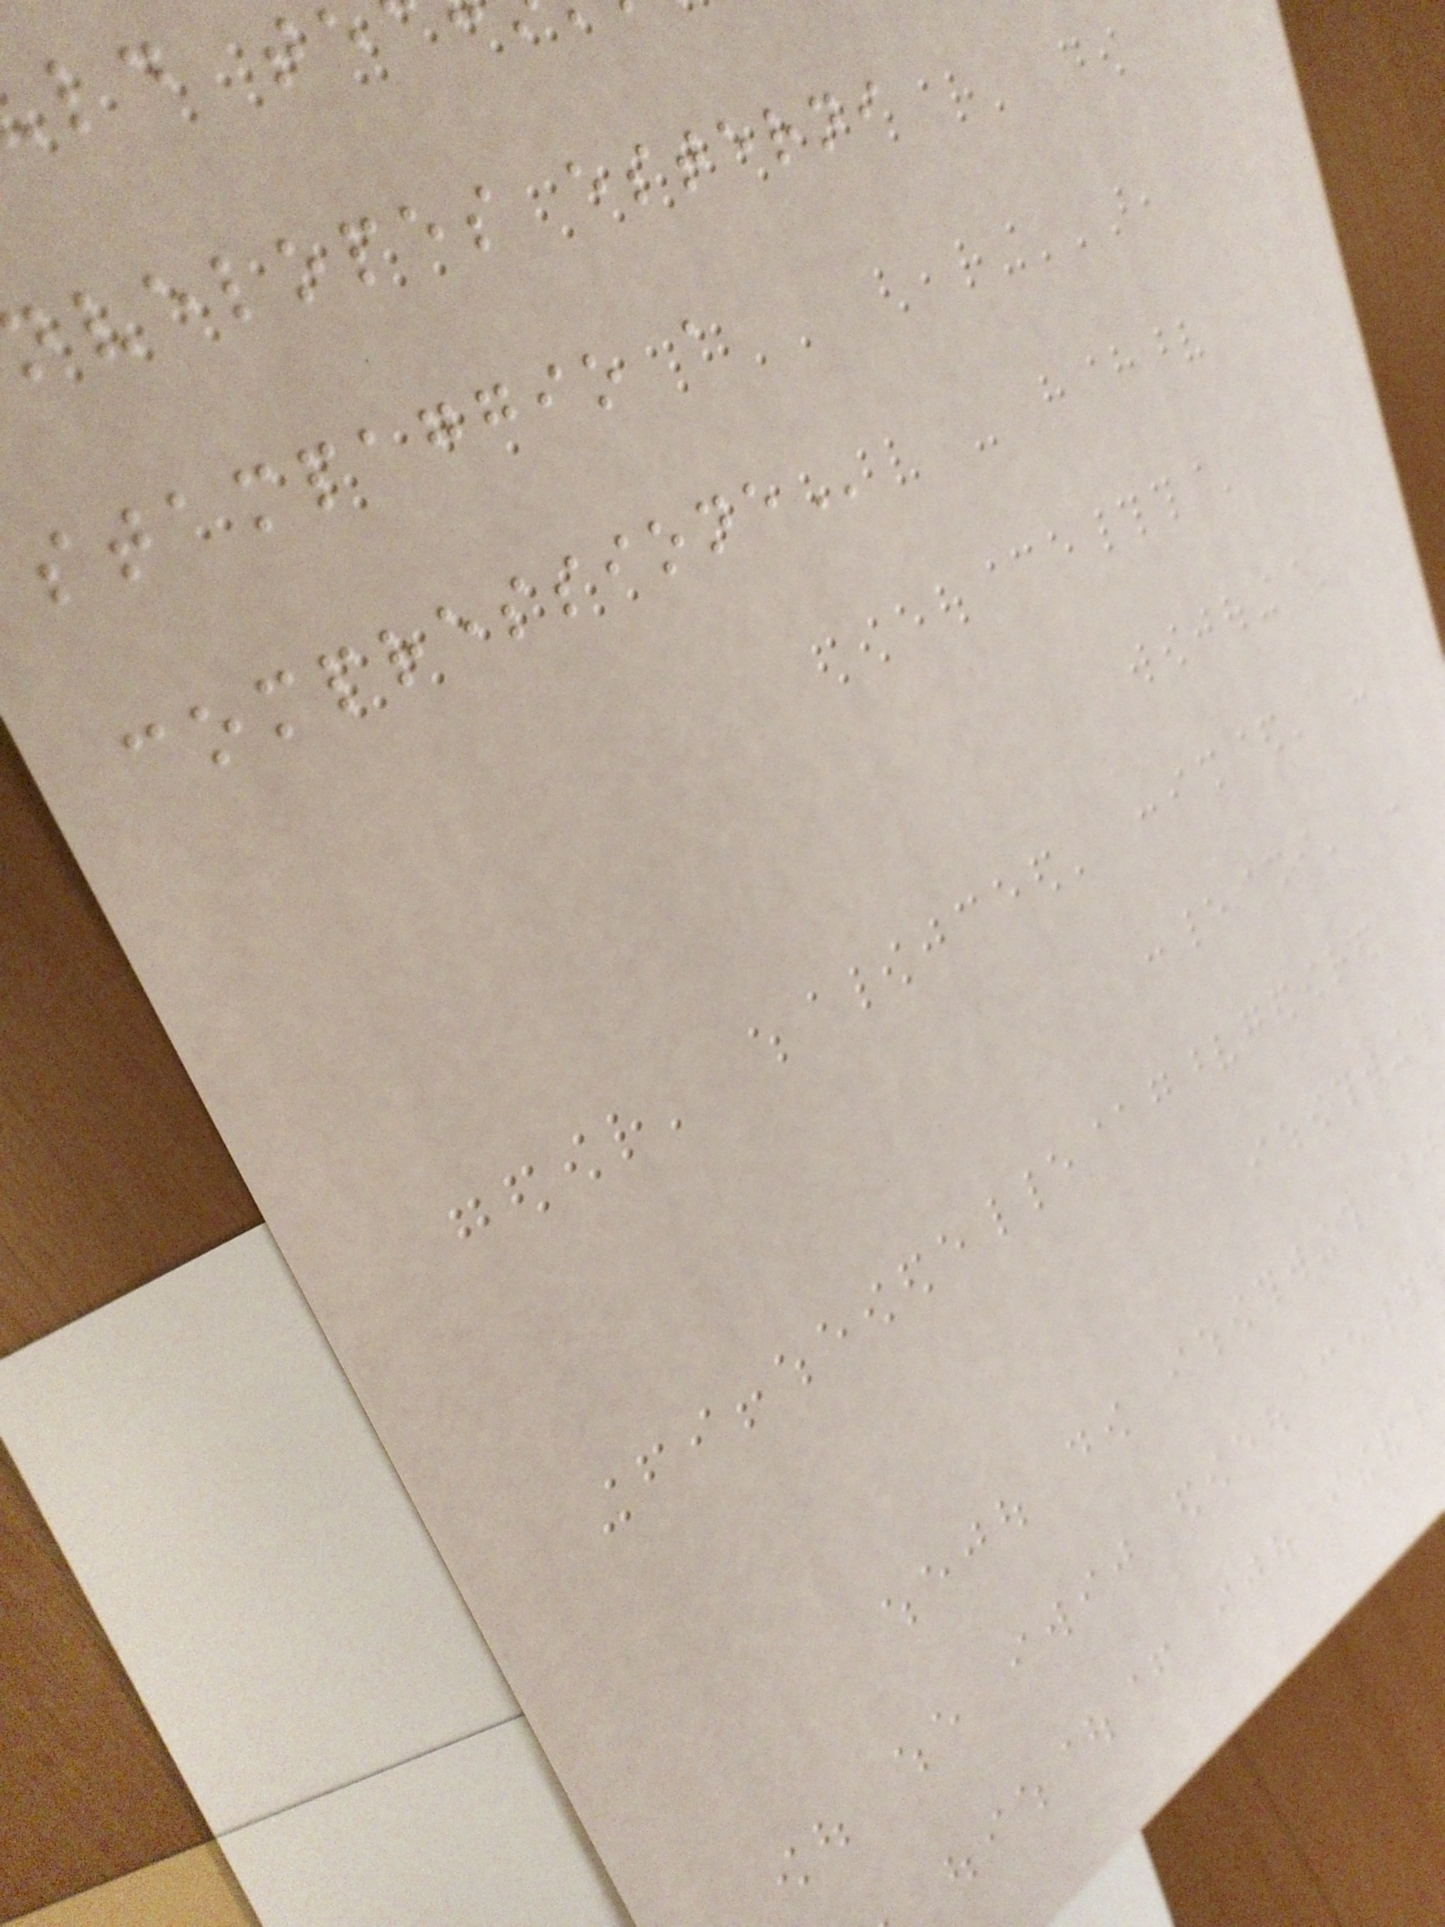velopes esterni
stampaggio a
